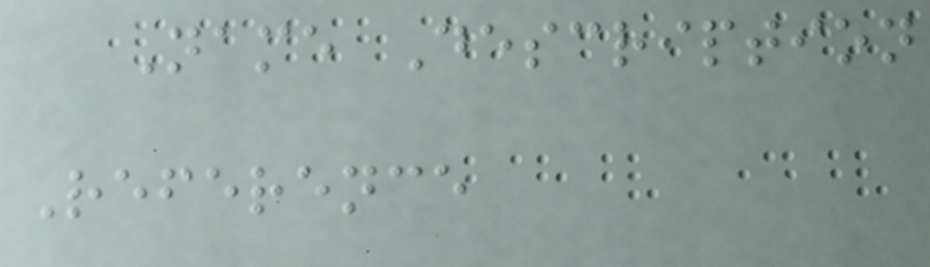Name Description
Reference
